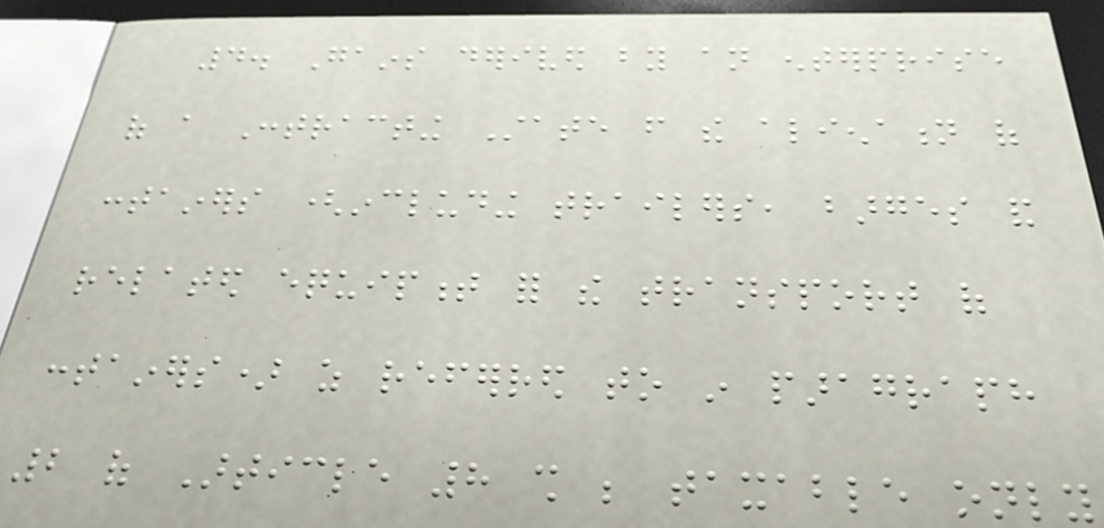4. Gains derived by an enterprise
of a Contracting State from the alienation of
containers (including trailers, barges and
related equipment for the transport of
containers) as referred to in paragraph
2 of Article 8 shall be taxable only
